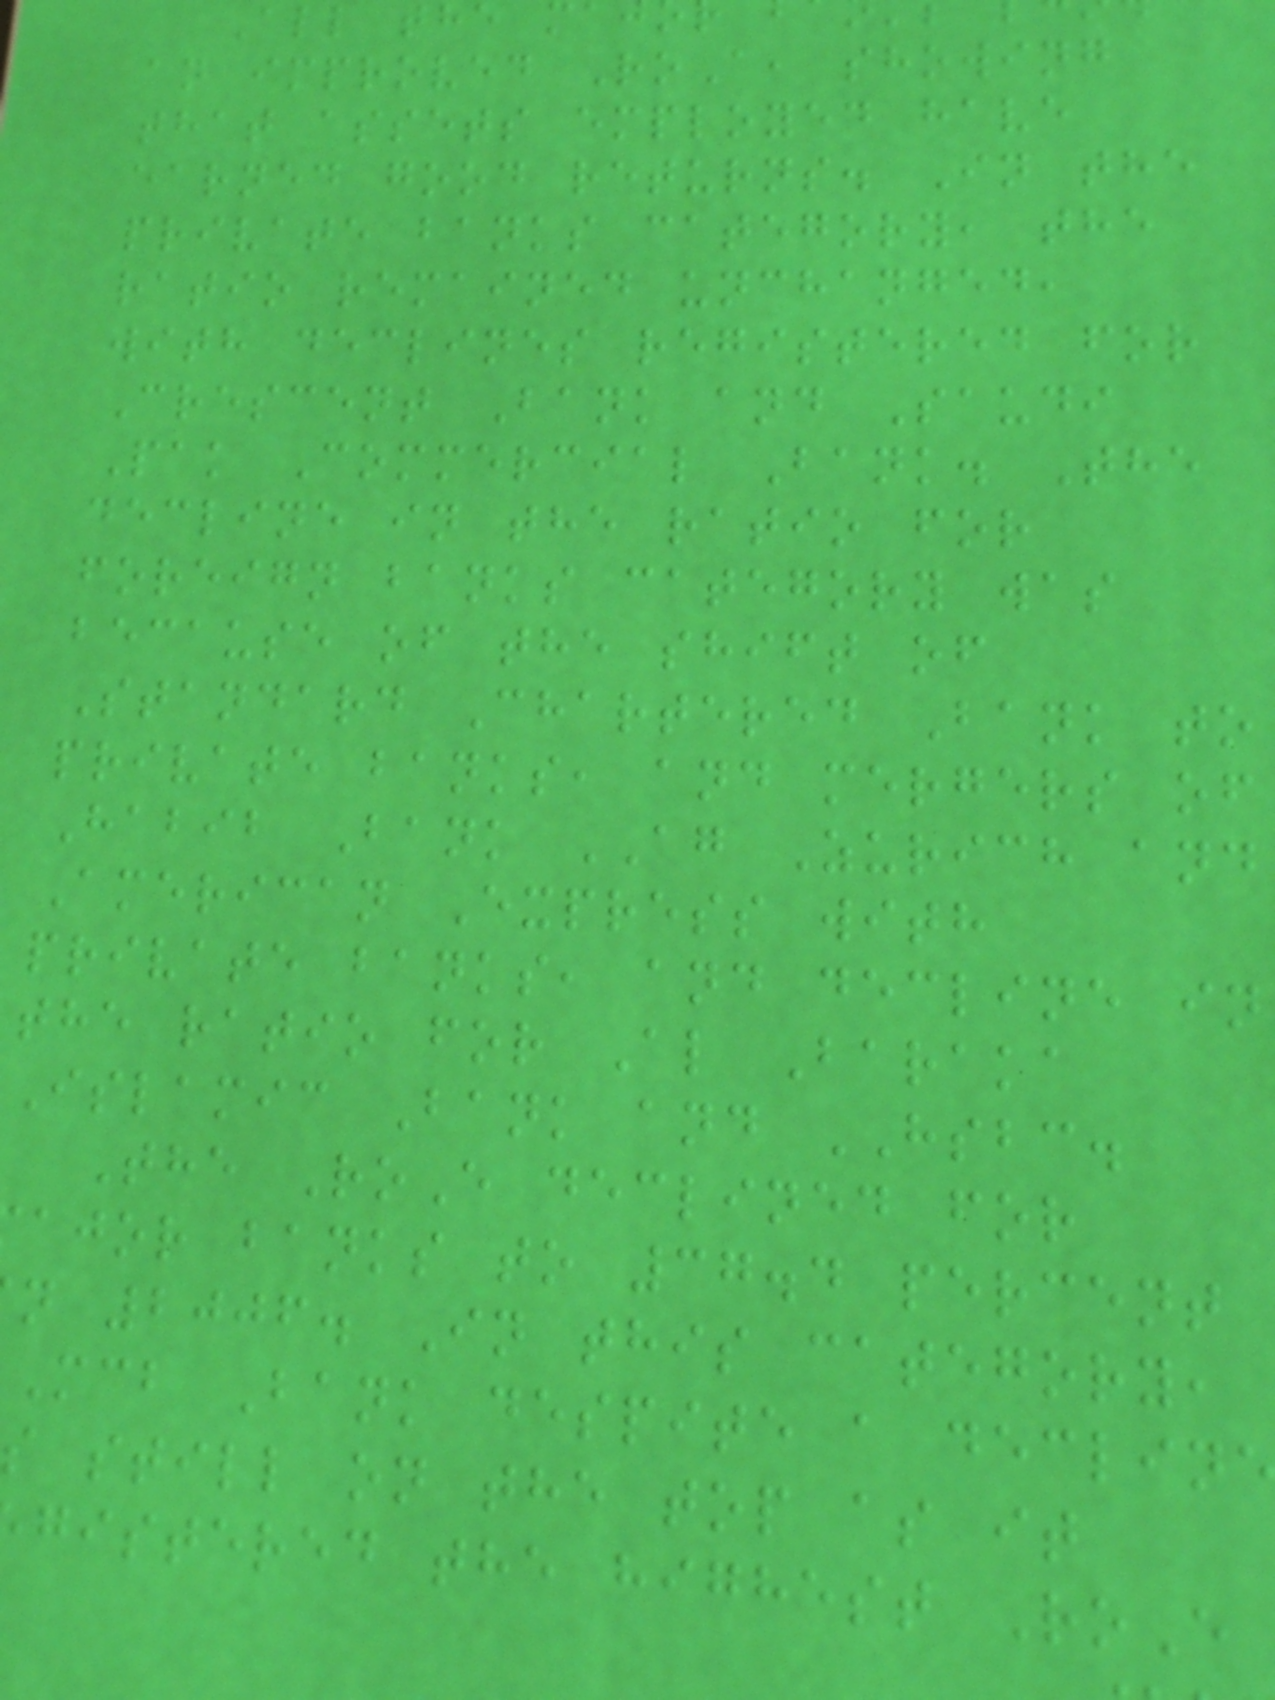All the
an improved RoA, showing
that assets employed have
earned good returns. In the
private banks category, the
ratio remained unchanged,
with declines registered for
Crescent Bank and Saudi
Pak Commercial Bank. The
decline in the ratio for
foreign banks category was
because of the shift of
Standard Chartered Bank to
private banks, and mergers of
Habib Bank AG Zurich and
American Express with
private banks, and decline in
the ratio for Al Baraka
Islamic Bank and HSBC.
The RoE declined for
ajor banks to 37.4 percent
n 2006. In this category,
mcb Bank despite a decline
s still on the top as it
gistered the highest RoE
